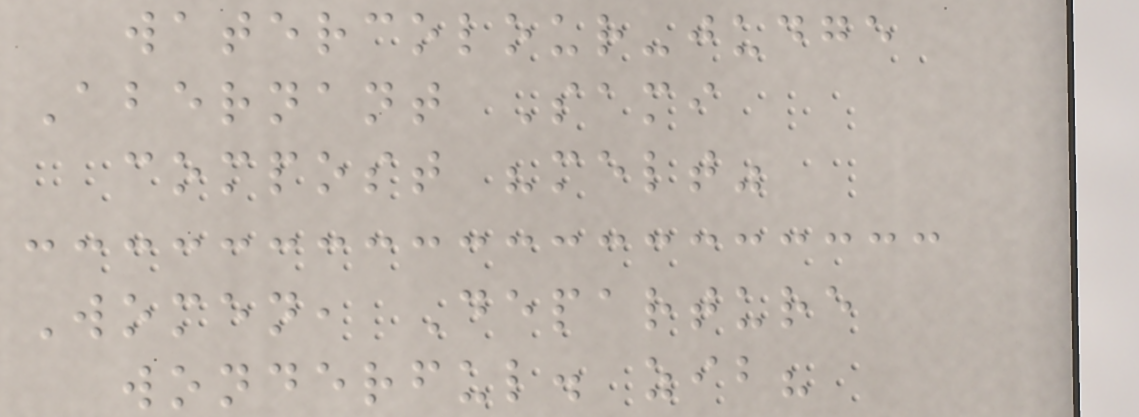watercolour-judge
Abernant Sami
compost "melt"
Women, Departure
wonderful. zib?
